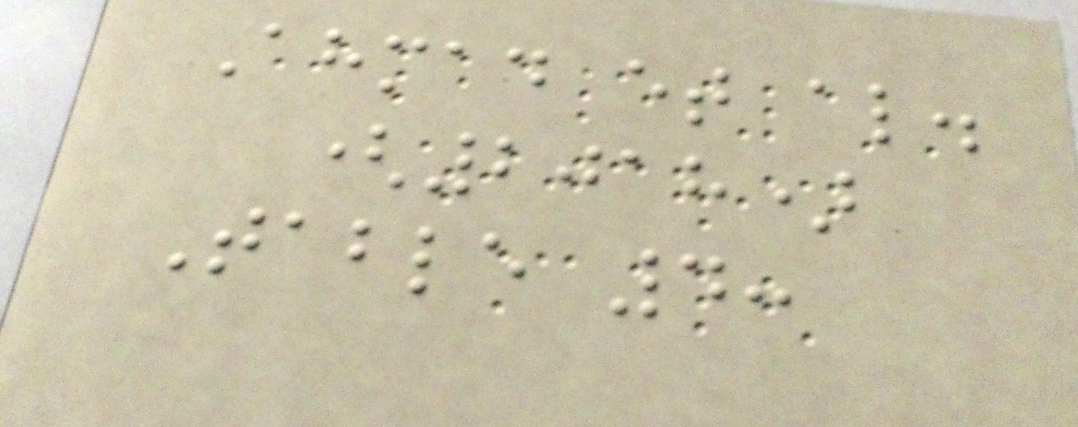Ahmad et al.
(2018)
Table 4:
